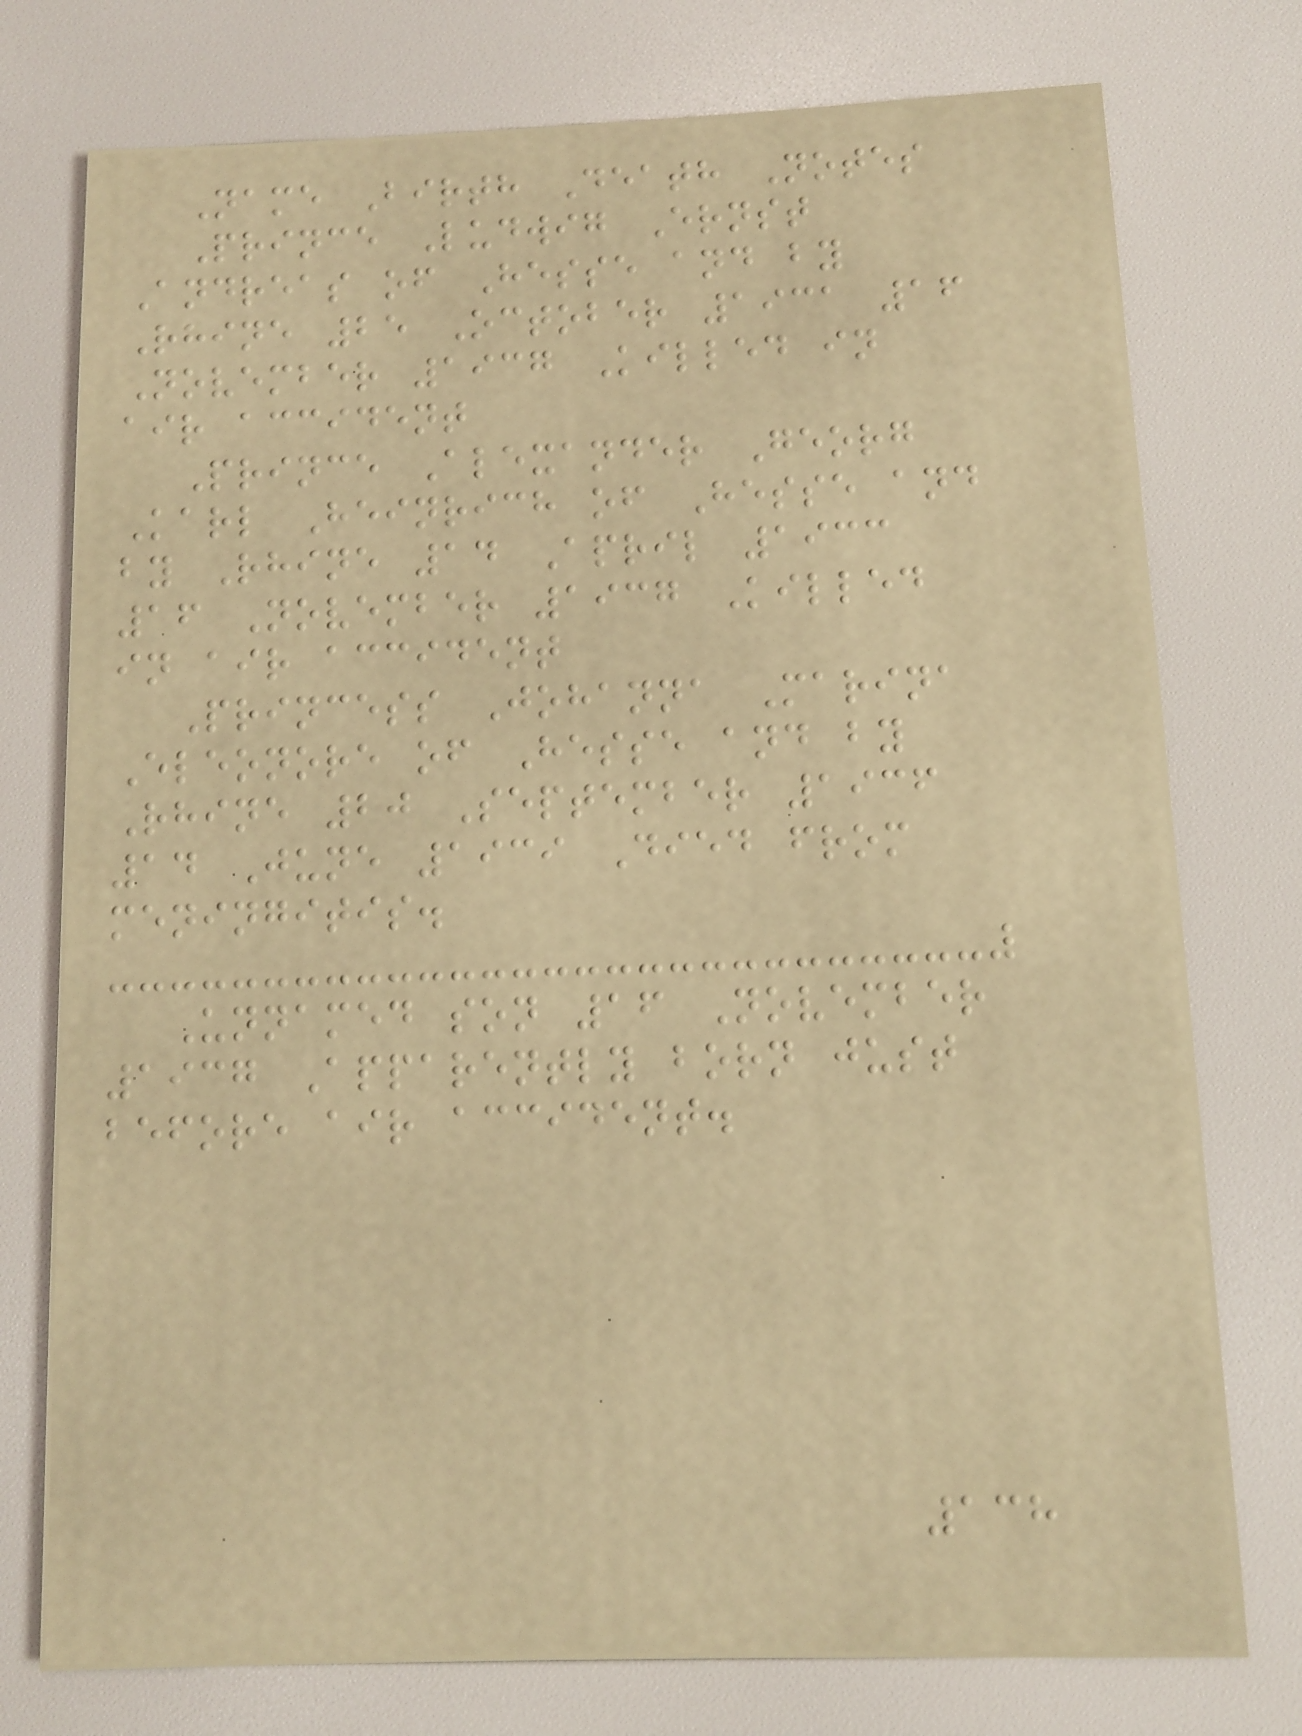Name Birth Death Notes
Prince Ludwig Ernst
Andreas of Hesse and by
Rhine 25 October 1931 16
November 1937 Killed in
air accident
Prince Alexander Georg
Karl Heinrich of Hesse and
by Rhine 14 April 1933
16 November 1937 Killed
in air accident
Princess Johanna Marina
Eleonore of Hesse and by
Rhine 20 September 1936
14 June 1939 Died from
meningitis.
Unnamed son 16 November
1937 Apparently born just
before air accident.
138
